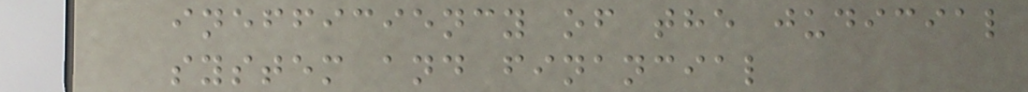inefficiency of the judicial
system and financial
